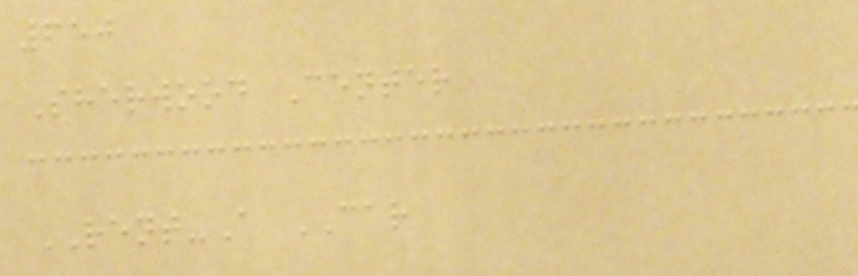650
Sherwood Center
RENT-A CAR
